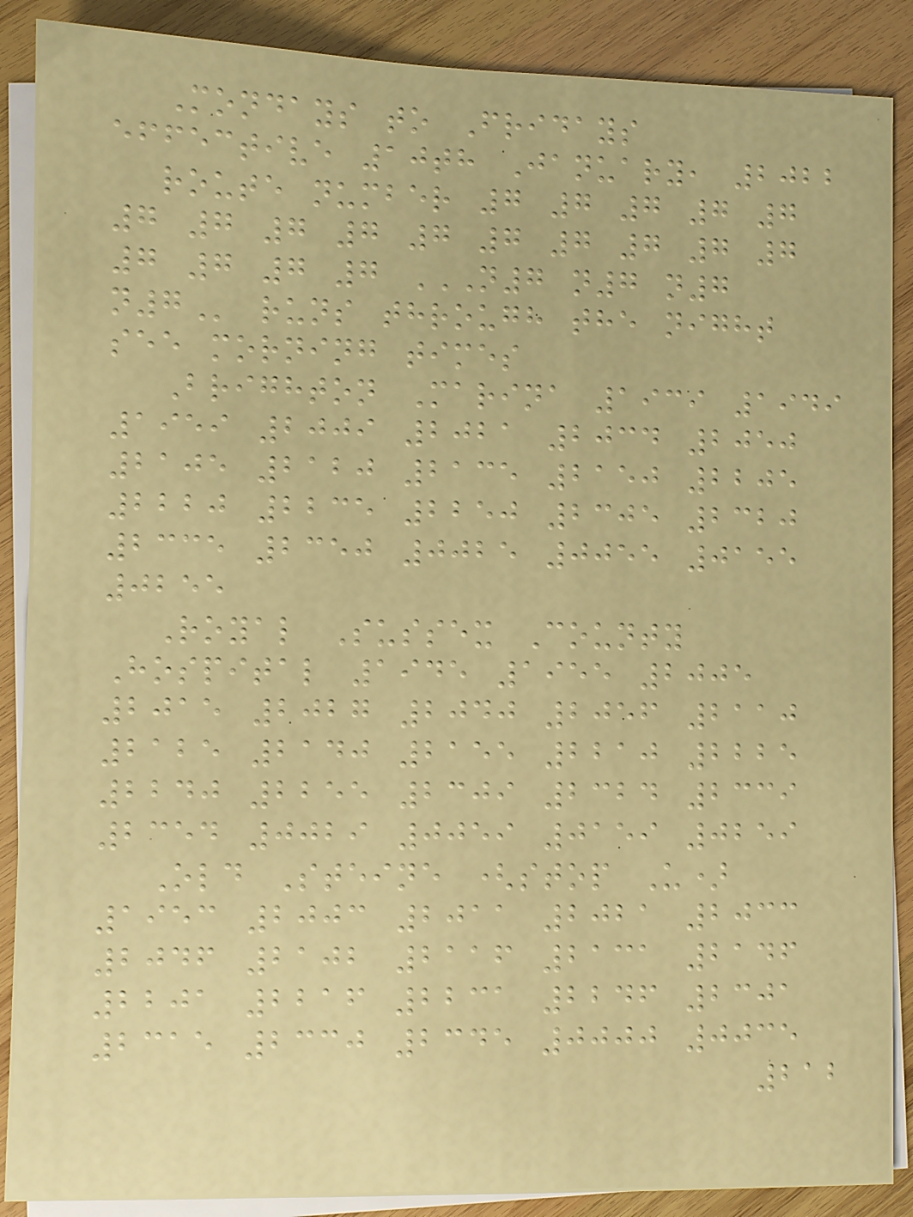Mondays to Fridays
effective 10th January, 2022
route number 7 7 7 7 7
7 7 7 7 7 7 7 7 7 7
7 7 7 7 N7 N7 N7
N7 runs through the night
see morning times
Brighton Marina 1939 1949
1959 2009 2021 2034 2050
2105 2120 2135 2150 2205
2220 2235 2250 2305 2320
2335 2350 0025 0055 0155
0255
Royal Sussex County
Hospital 1945 1955 2005
2015 2027 2040 2056 2110
2125 2140 2155 2210 2225
2240 2255 2309 2324 2339
2354 0029 0059 0159 0259
Old Steine (stop U)
1953 2003 2011 2021 2033
2046 2102 2116 2131 2146
2201 2216 2231 2246 2301
2315 2330 2345 0000 0035
212
